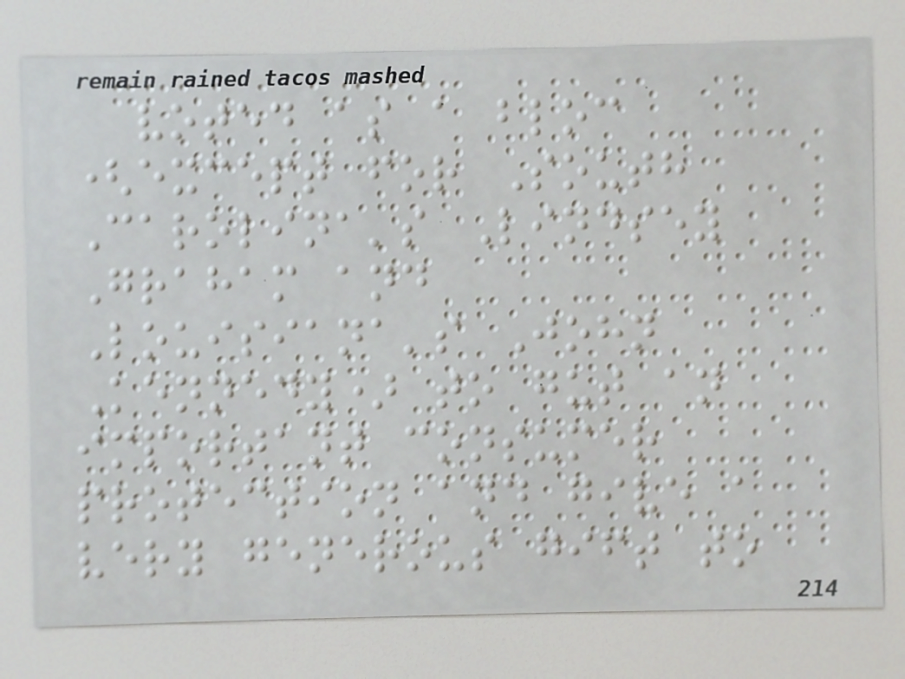voted as a bloc
(except for South
Carolina's Lindsey
Graham and
Louisiana's John
Kennedy) to gut an
important consumer
protection and give a
very generous gift to
